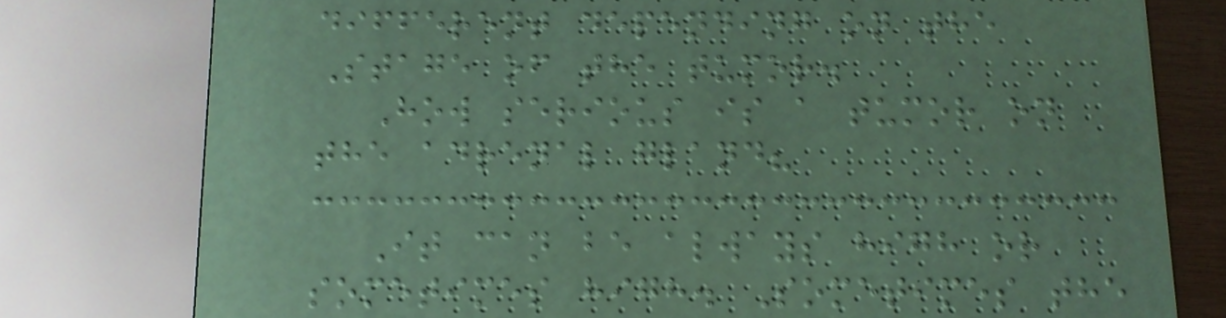different depending on the
Stage of the tumor.
How serious is a tumor on
the adrenal gland?
It can be always high or
sometimes high. Sometimes the
